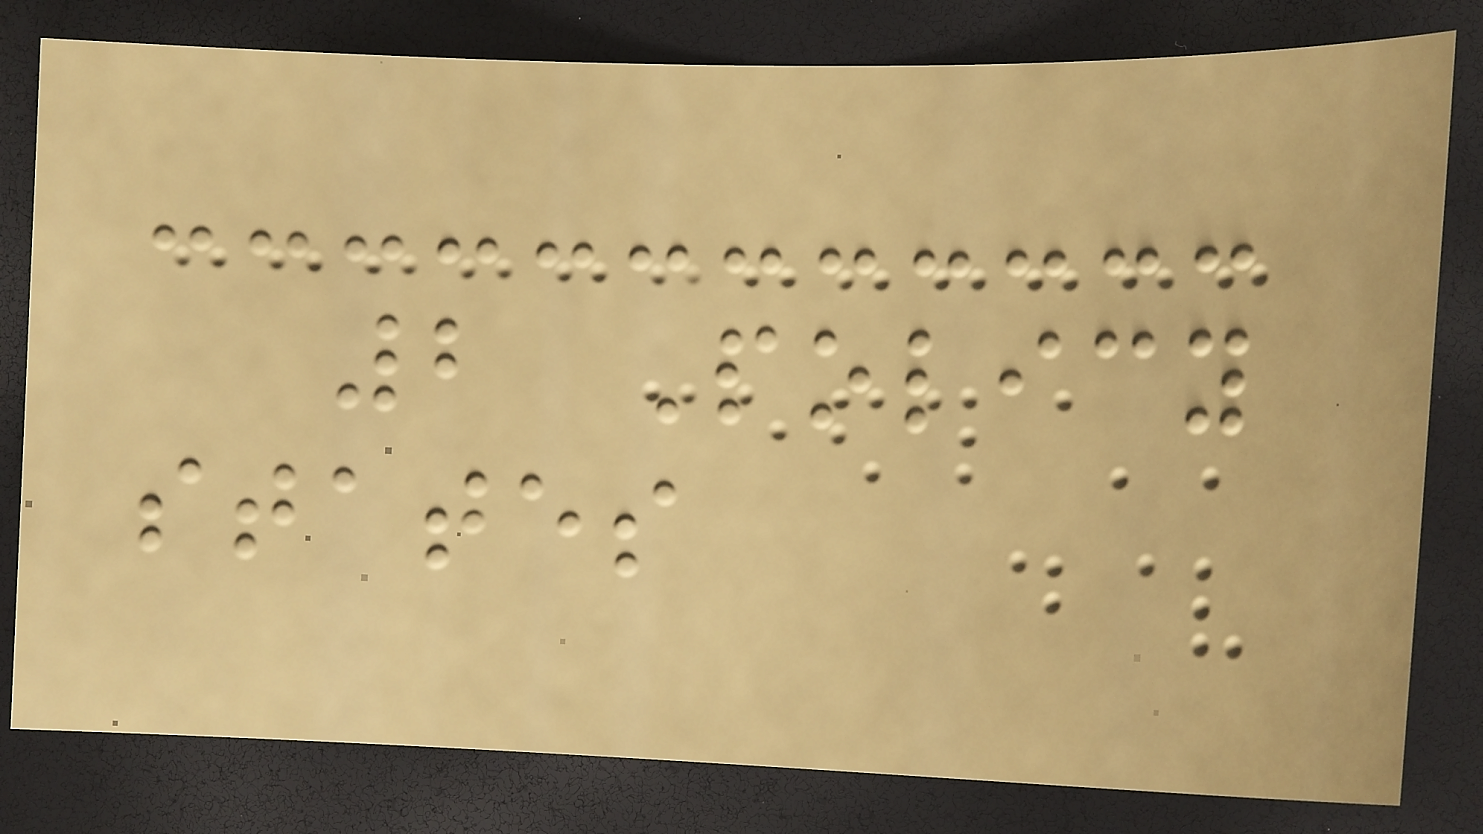2 Policy
states
